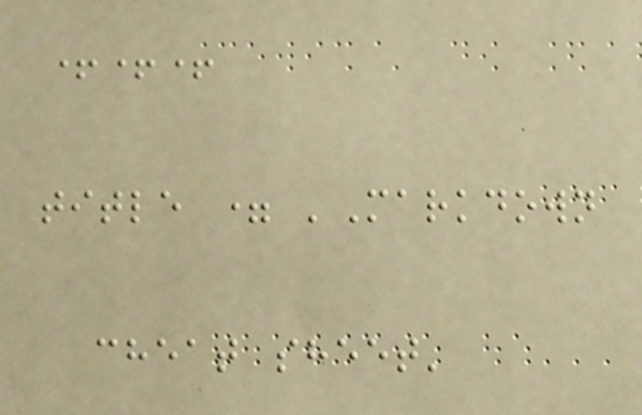+++
title = 'Markdown
cheat sheet'
